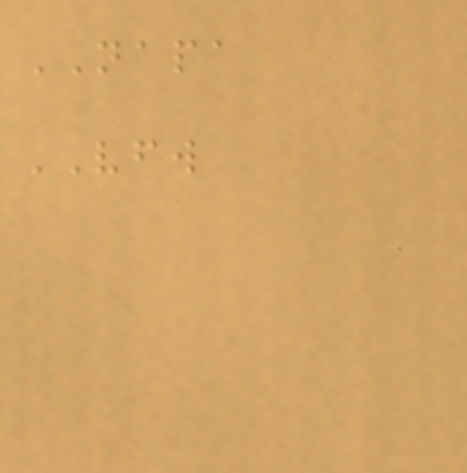NAPA
VFW
